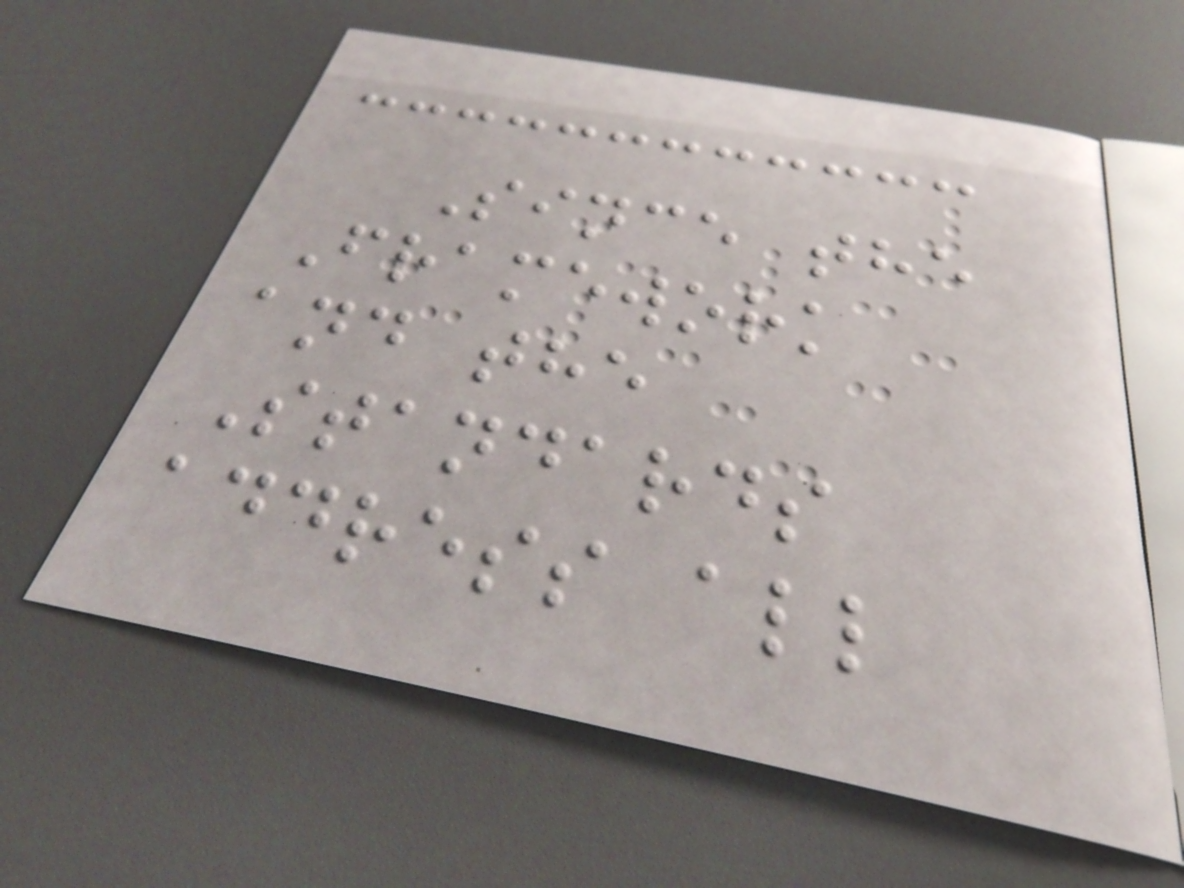Since the
Framework
and the
Standards
address all
